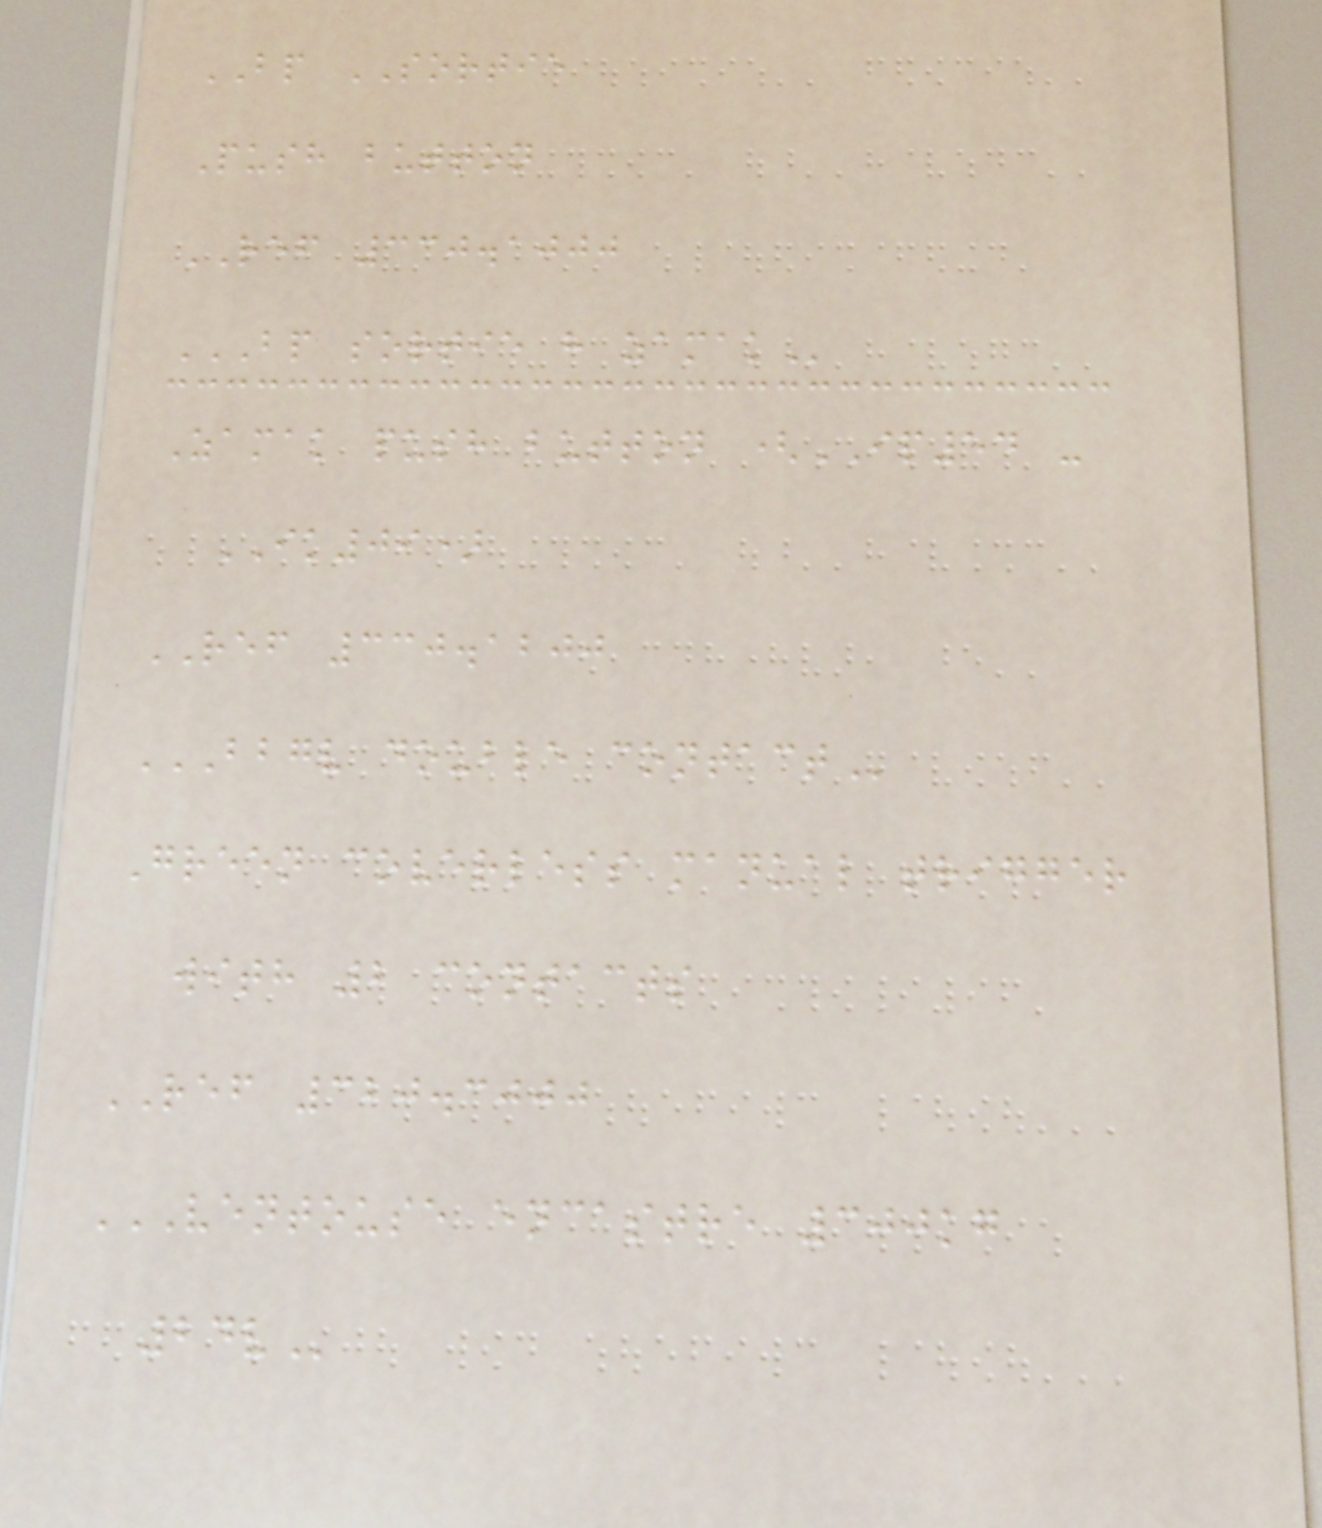BP SORTIE
Push button
REF 330.1000
BP SORTIE H ZAMAK
Zamak push button (IP54 -
IK09)
REF 330.1200
BBGV DOUBLE CONTACT
Green coverless manual trigger
with 2 contacts
REF 320.3000
VENTOUSE ENCASTRE 300KG
24V
